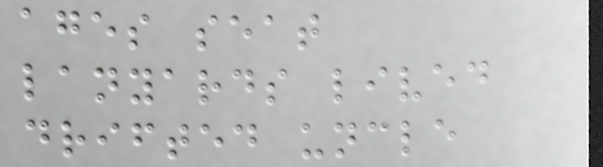ages seat
lanyards lived
drifted uncle
